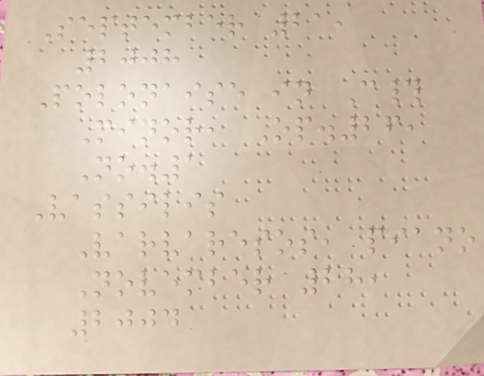September 21,
2008
Polonaise in C#
Minor, Op.26,
No.1
Vassilis
Varvaresos, piano
November 28,
2004
